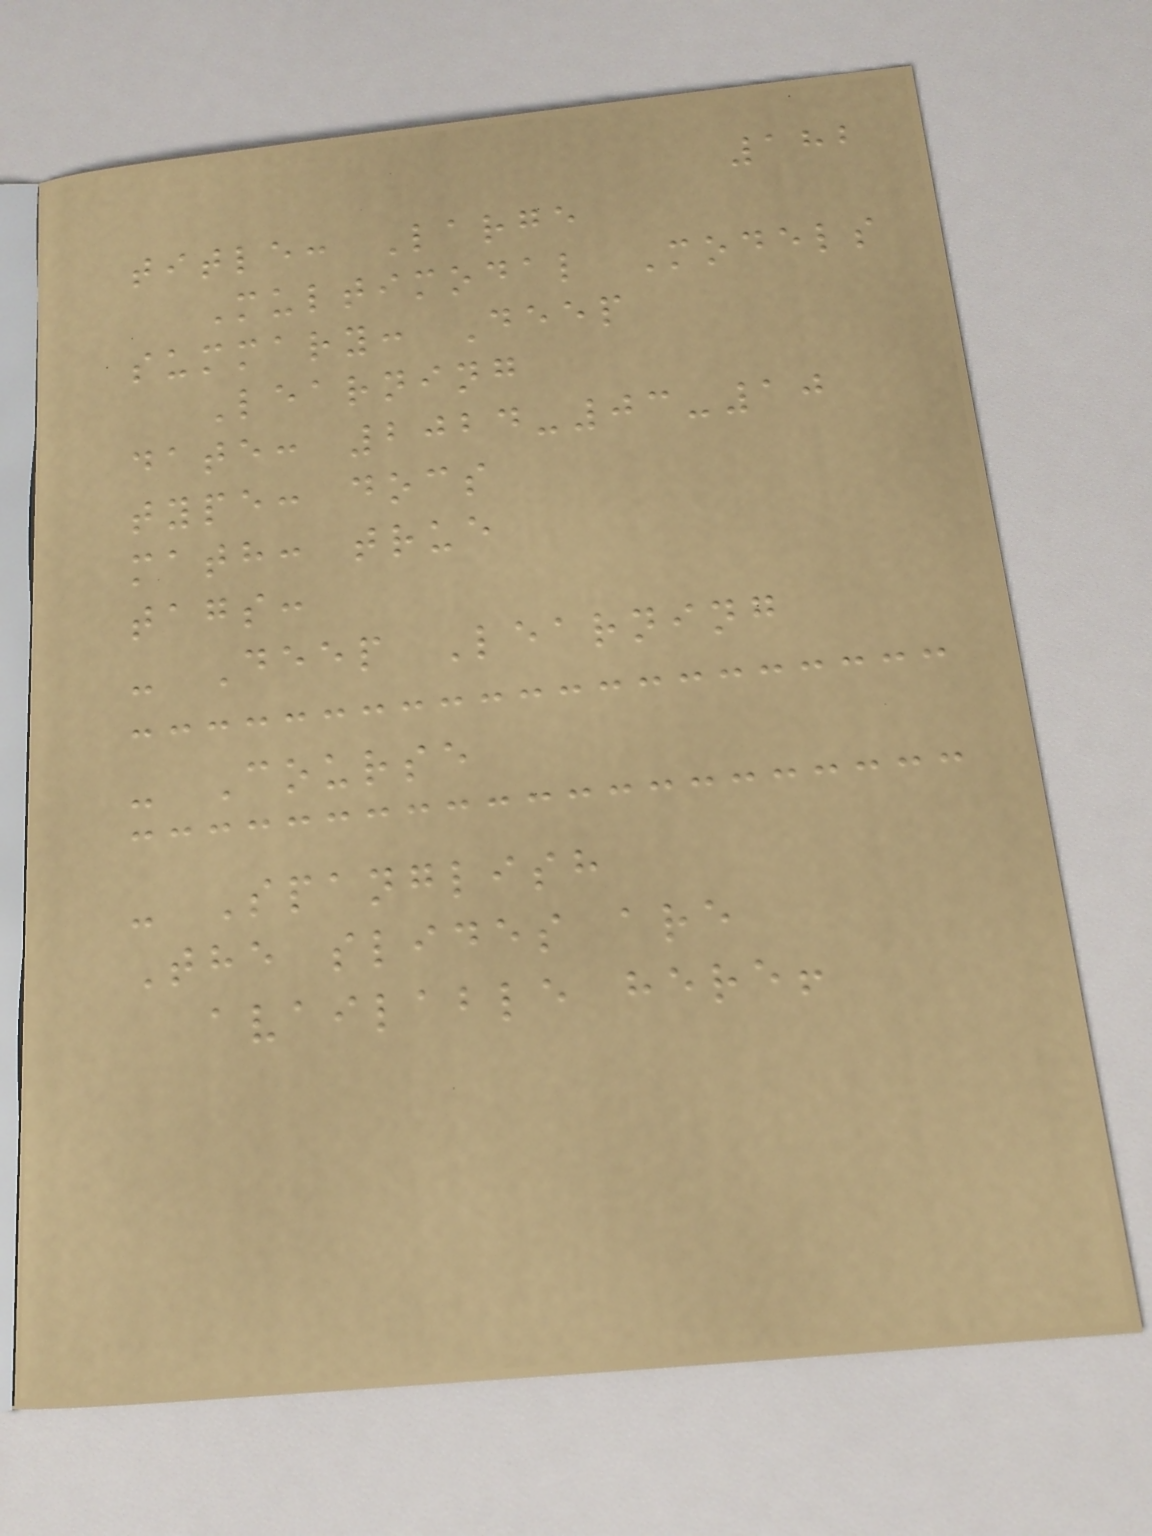182
title: Large
Multimodal Models
summary: Deep
Learning
date: 2024-03-10
type: docs
math: true
tags:
- Deep Learning
- Course
- Spanglish
The slides are
available here!
